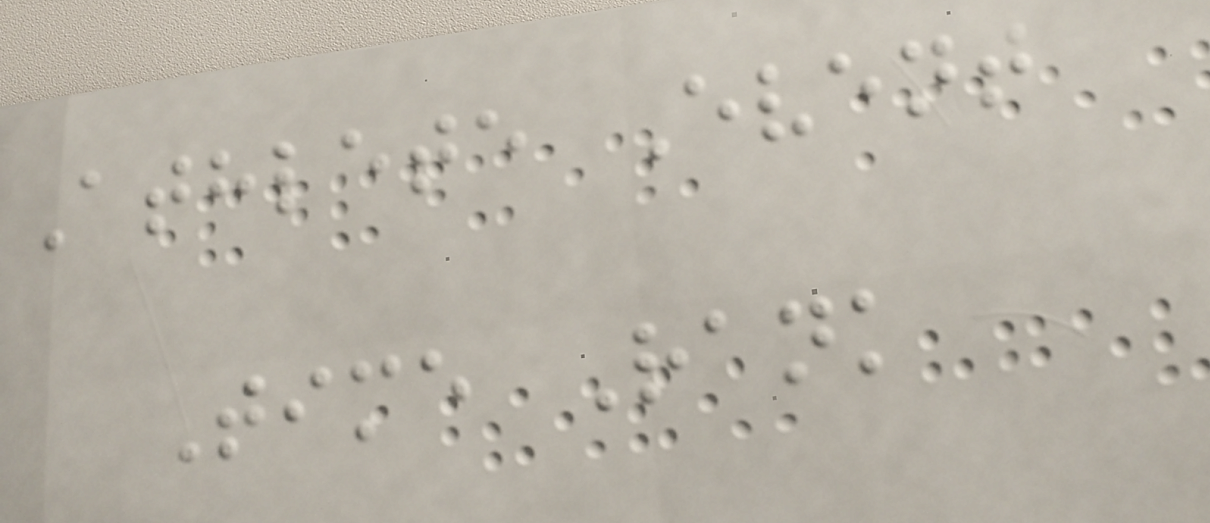Athlete Event
Time Rank
